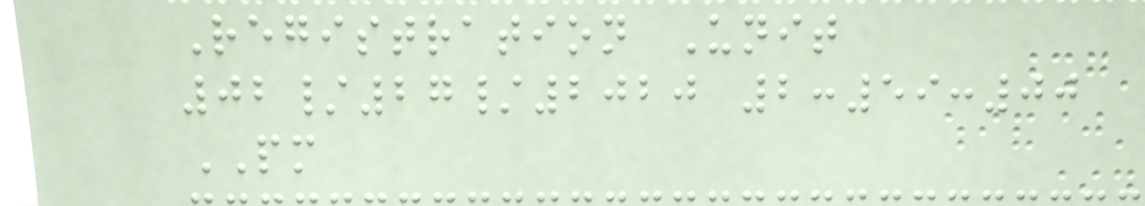Registration Unit
02/27/2020 2:59:00
PM
